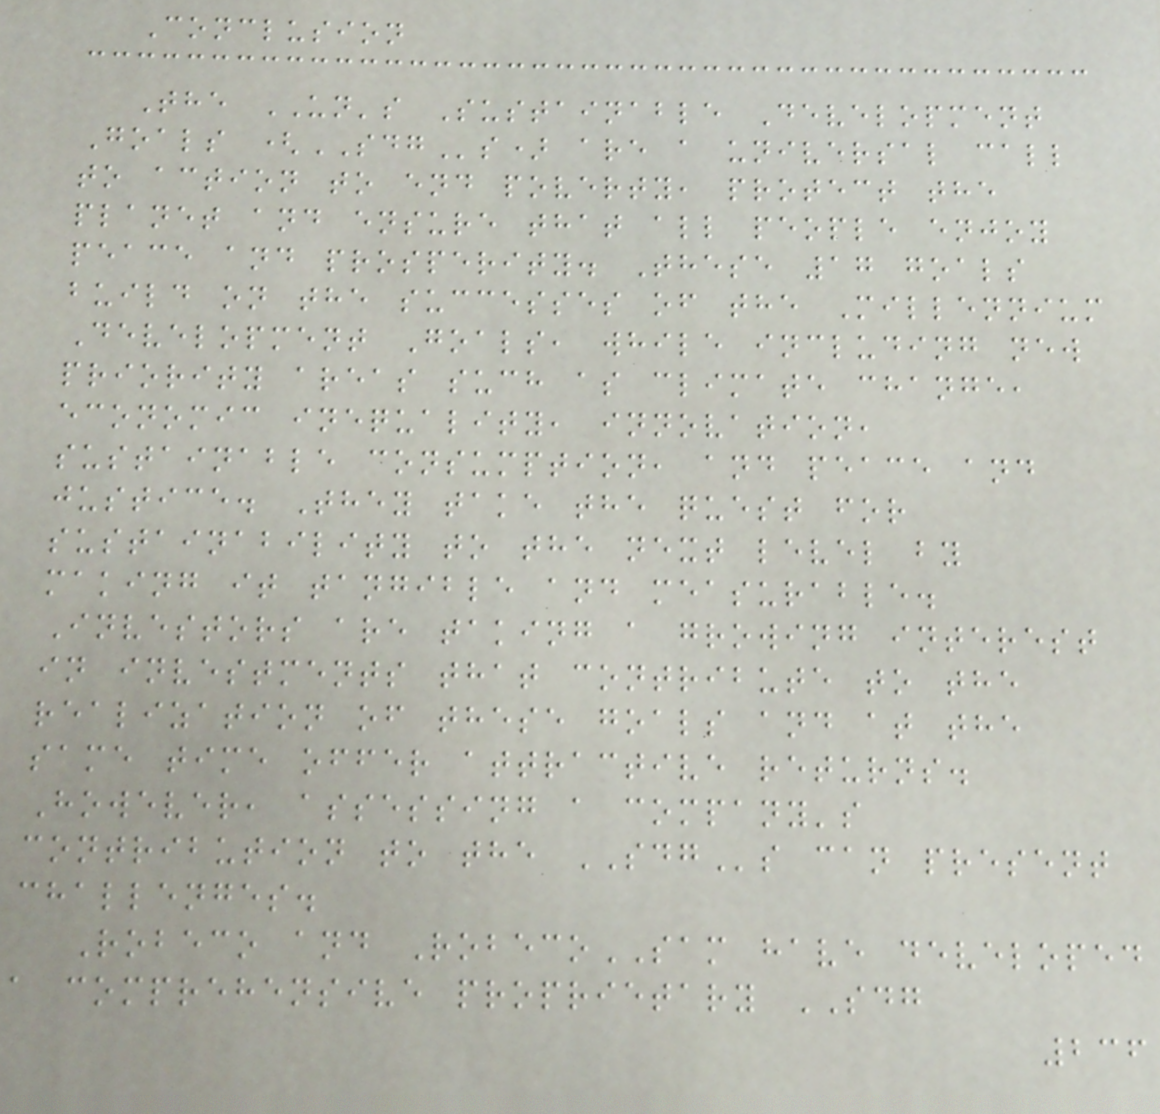Conclusion
The UN's Sustainable Development
Goals (SDGs) are a universal call
to action to end poverty, protect the
planet and ensure that all people enjoy
peace and prosperity. These 17 goals
build on the successes of the Millennium
Development Goals, while including new
priority areas such as climate change,
economic inequality, innovation,
sustainable consumption, and peace and
justice. They take the quest for
sustainability to the next level by
making it tangible and measurable.
Investors are taking a growing interest
in investments that contribute to the
realization of these goals and at the
same time offer attractive returns.
However, assessing a company's
contribution to the SDGs can present
challenges.
Robeco and RobecoSAM have developed
a comprehensive proprietary SDG
236
